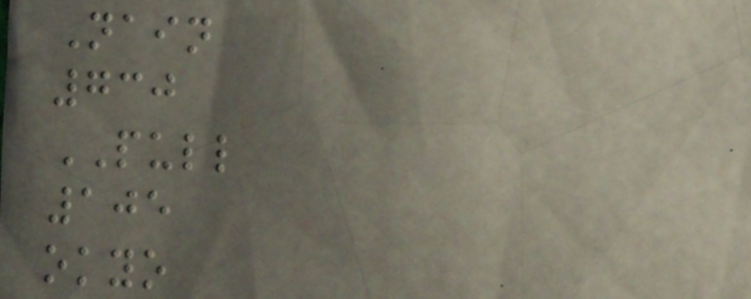Nain
730
PULL
105
okyo
